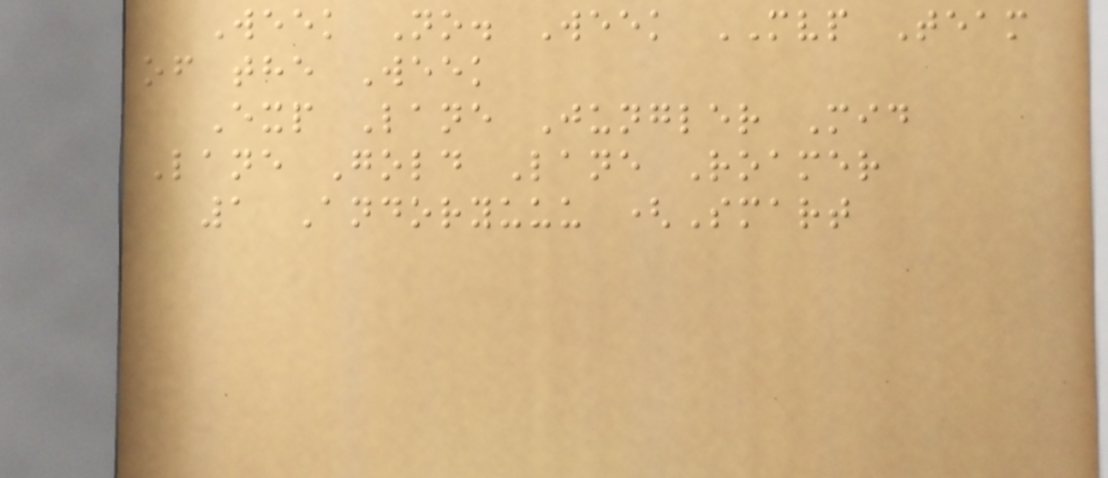Week No. Week MVP Team
of the Week
Exp Lane Jungler Mid
Lane Gold Lane Roamer
1 Andoryuuu (Smart
